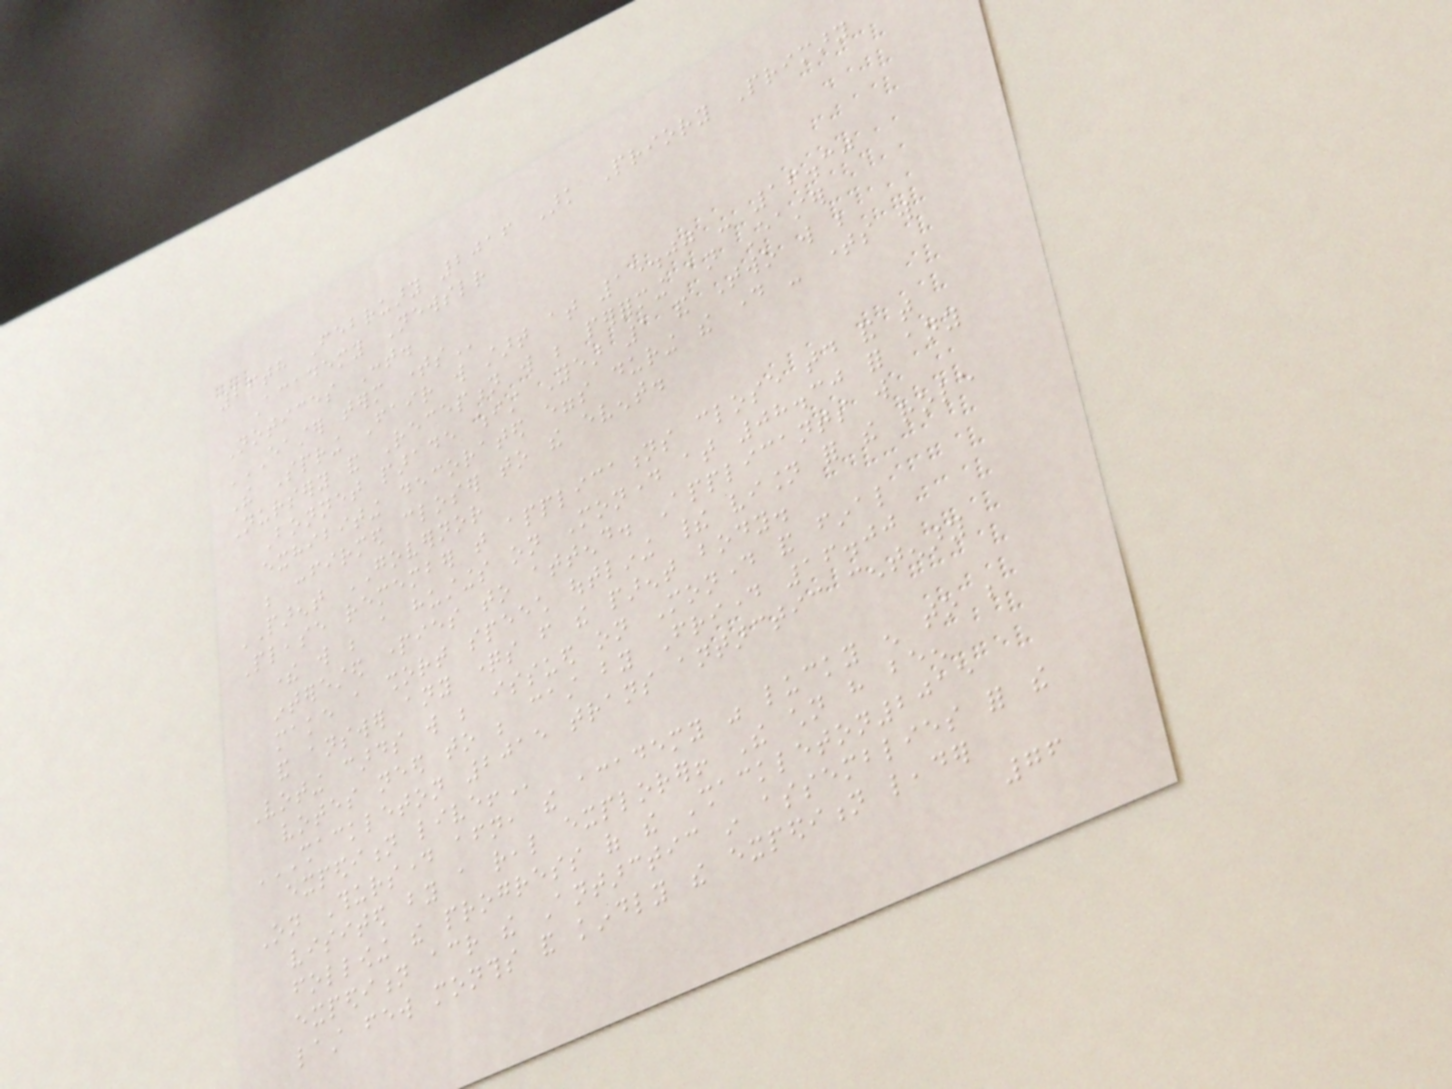26th February 2016 Ark Priory Primary
Academy Newsletter
Notices Cont.
EASTER TERM TIMES
The Spring Fair will start at 15.00 - 16.30
Nursery and Reception will be performing an Easter
Bonnet parade whist Year 1 and Two will be
exhibiting decorated eggs during the day - times will
be confirmed closer to the event.
PARENT GOVERNOR
Please remember that applications close today and that
there will be a hustings on Monday at 08.30 for any
interested parties to attend. Applicants will
make a short speech outlining their vision for the role
and answer any questions from the parent body.
Voting cards will be issued on Monday and final
votes need to be cast by Friday 16.00
SHACKLETON 2015 TRANS ANTARCTIC CENTENARY
EXPEDITION LIVE!
On Thursday afternoon, the academy was lucky enough to be
visited by a real explorer! The children have been
following the progress of the Shackleton2015
expedition across the Antarctic in assemblies for the
last few months and kindly the expedition leader
76
